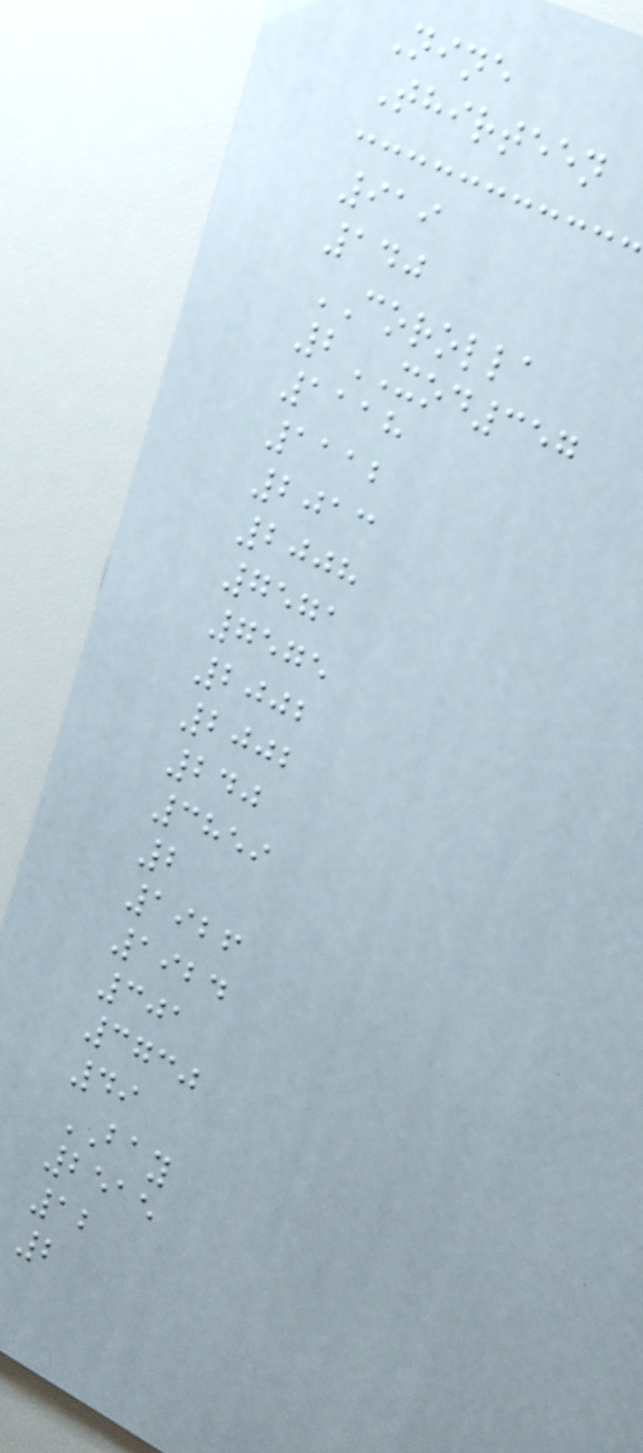Nine
Thirteen
919
140
COROLLA
2XOD357
1118
1112
2013
2008
7571
7575
2002
2002
240
3859
2
1926
1924
301
3730
49
BAY
2515
12
2
